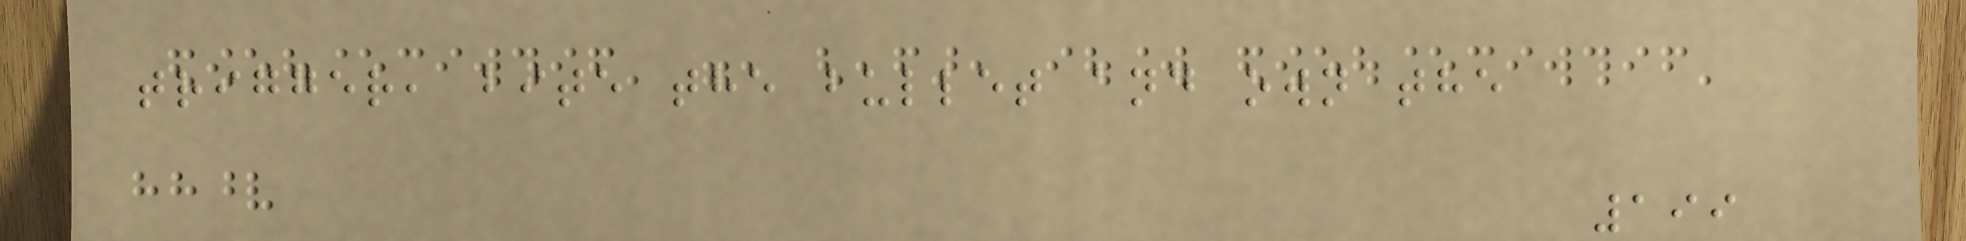trigger, bite the bullet and own the
199
